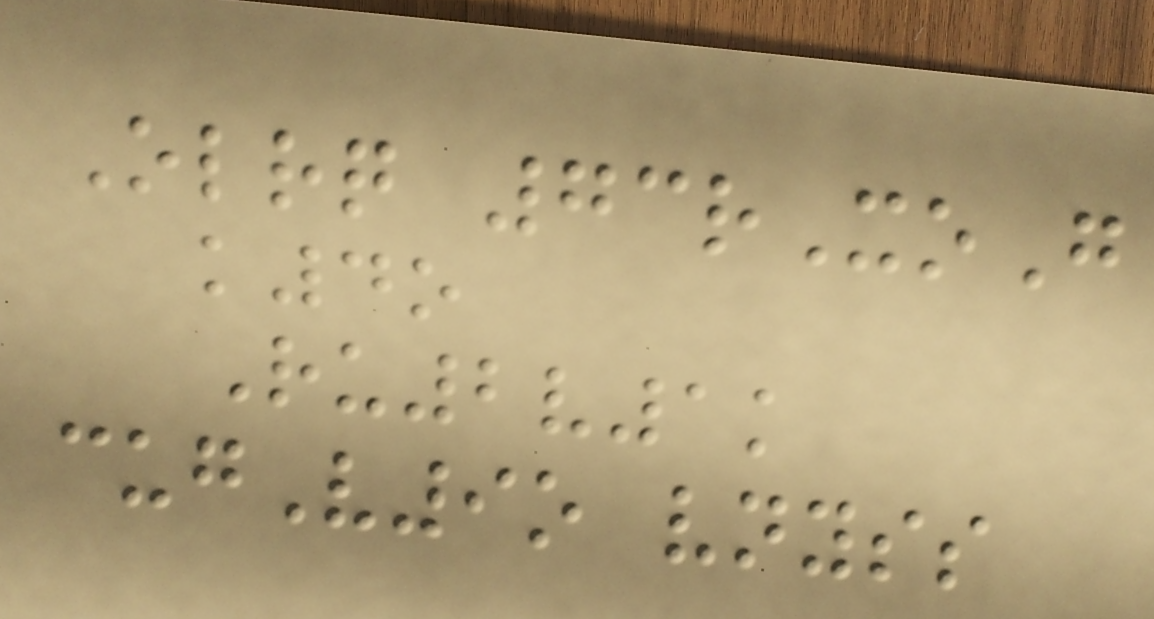Olrq 73rXoG
k4o
Ru2v1k
cugV9o vnyss
